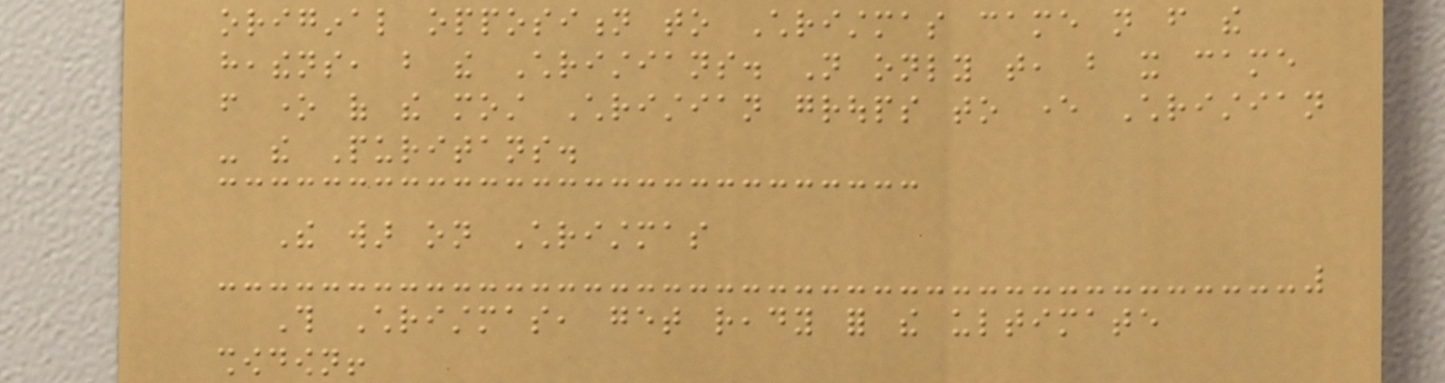original opposition to Christmas came not from the
heathens, but the Christians. Not only that, but it came
from one of the most Christian groups to ever Christian
- the Puritans.
The war on Christmas
This Christmas, get ready for the ultimate
showdown!
